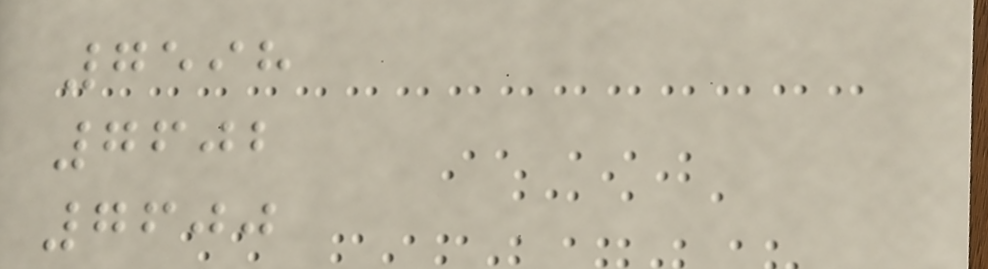7598
7602
7600
